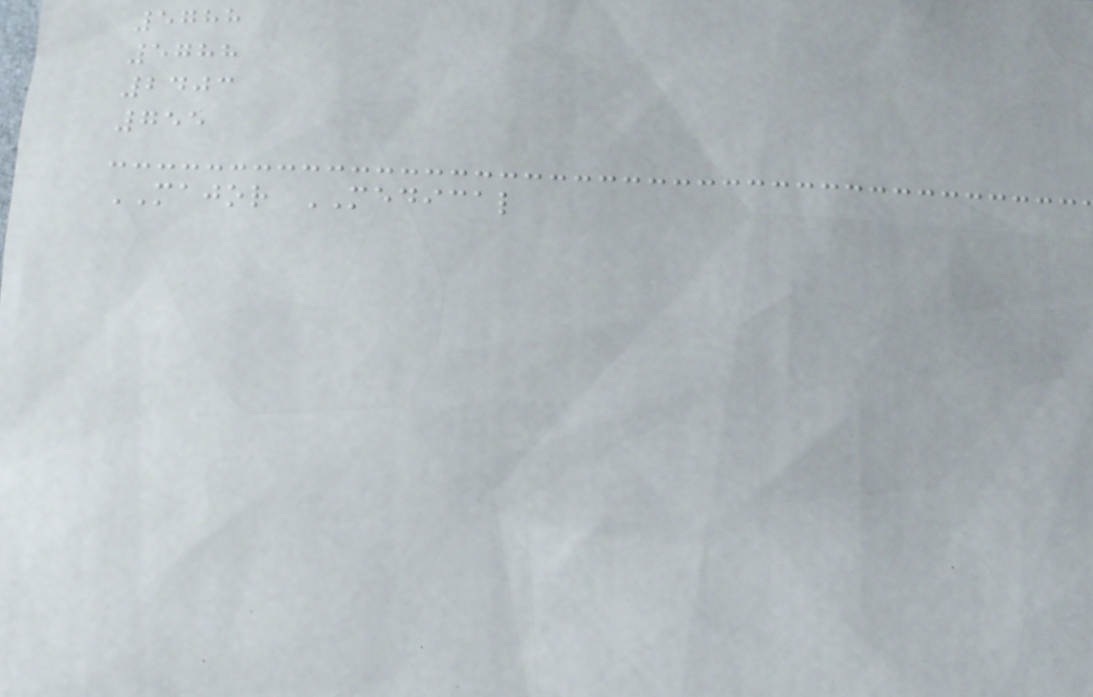5788
5788
2403
755
MAJOR MEDICAL
